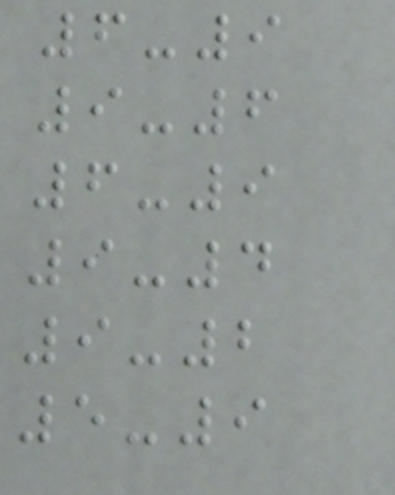6-9
9-6
6-9
9-4
9-2
5-9
